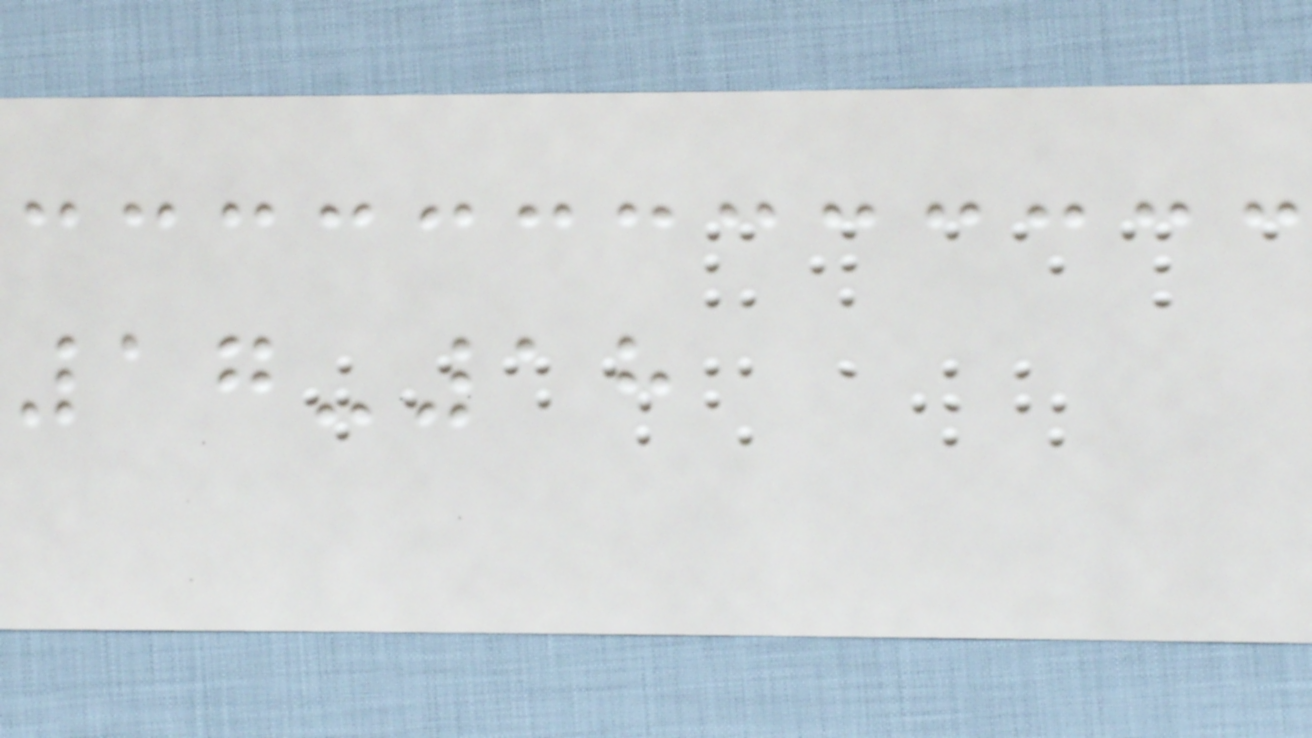17-18
